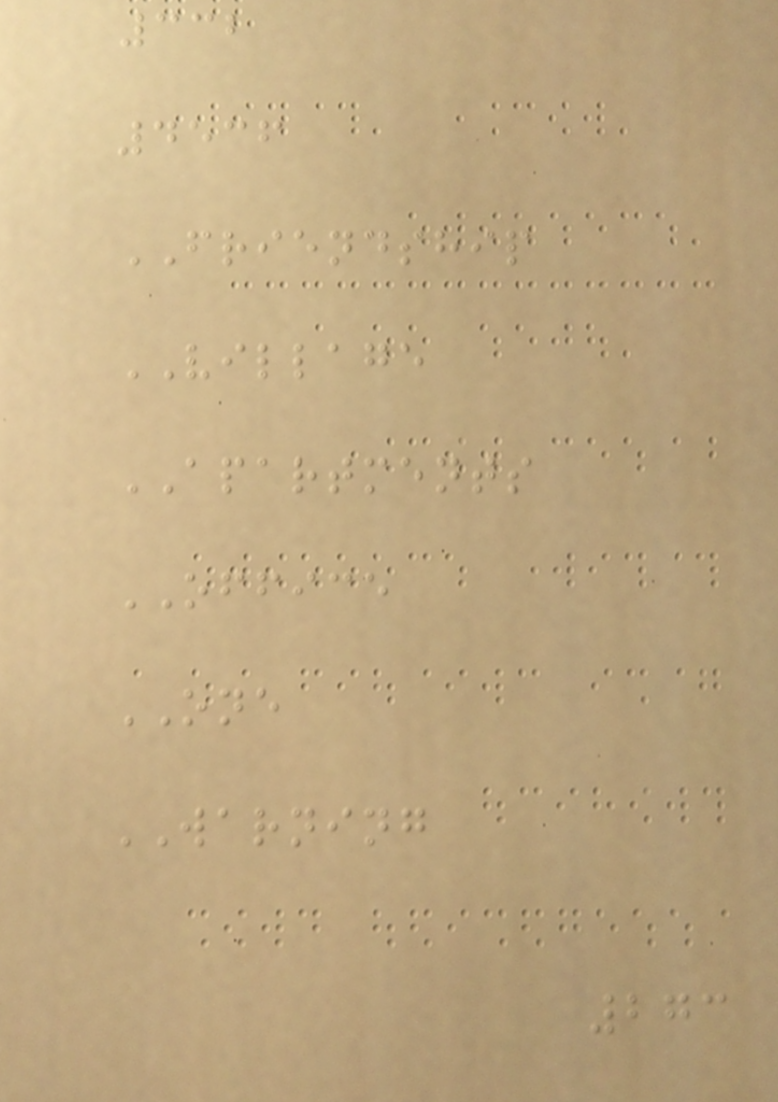332
4536
FRIENDSHIP
VILLAGE
APARTMENTS
OFFICE
ONE
WARNING
273
